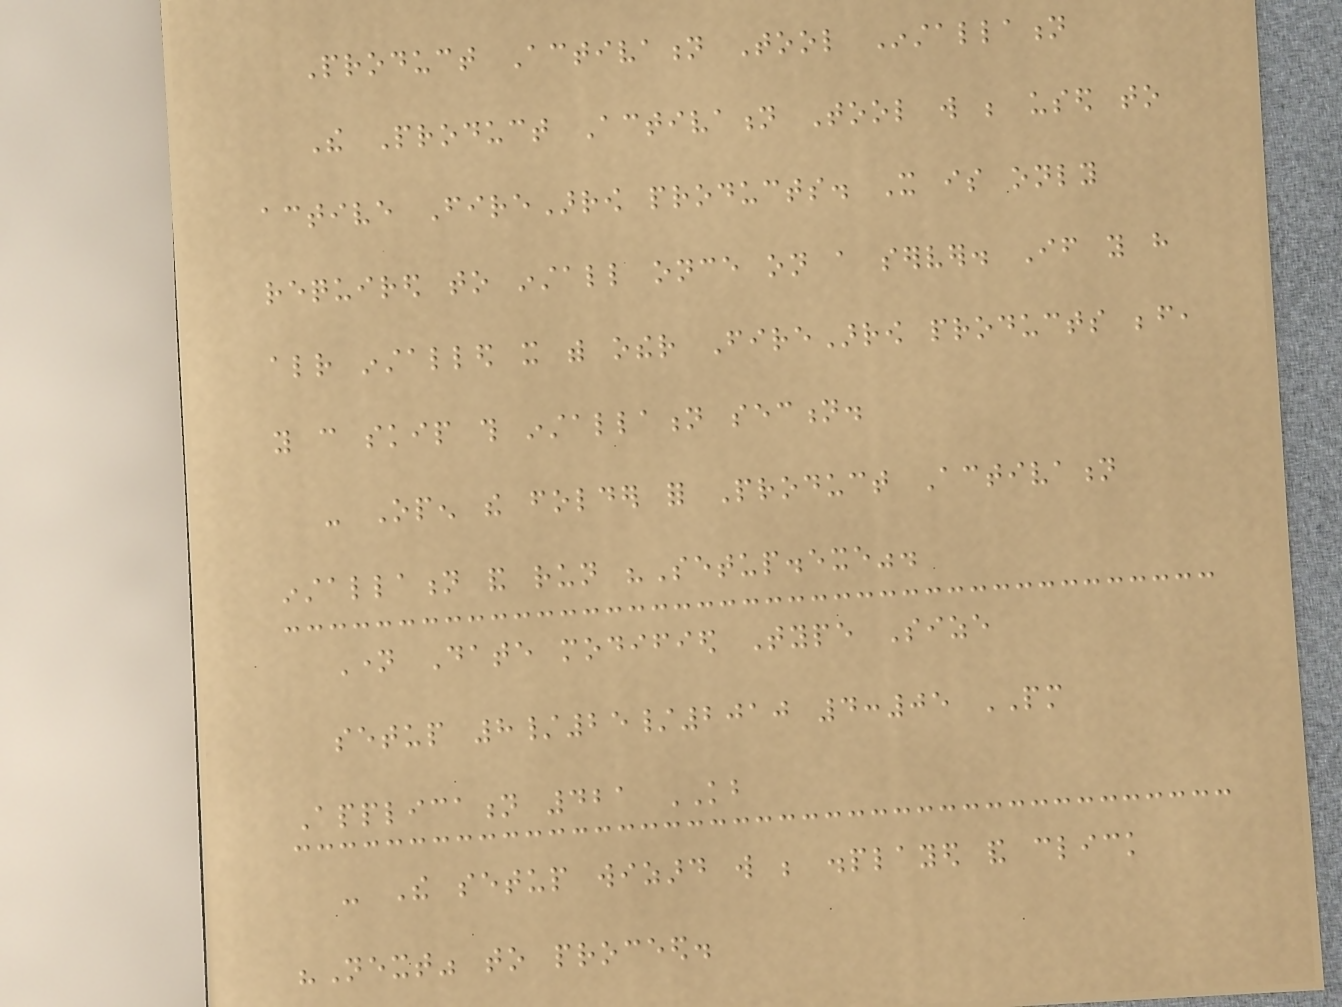Product Activation Tool Installation
The Product Activation Tool will be used to
active FireArrow products. It is only
required to install once on a server. If you have
already installed it with other FireArrow products before,
you can skip this installation section.
- Open the folder for Product Activation
installation and run "Setup.exe".
Name Date modified Type Size
setup 8/25/2010 4:05 PM
Application 421 KB
- The setup wizard will be displayed and click
"Next" to proceed.
